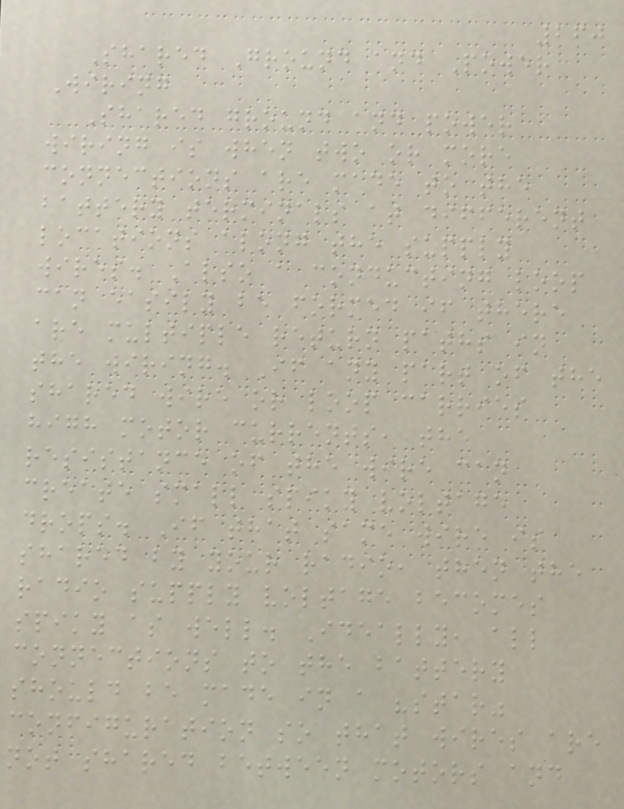260
Shared Ground and Power
Wiring
Shared ground and power
wiring is when two or more
connections are made to the
battery terminals at different
locations along the supply
wires. Also a conducting loop
can easily be formed if there
are multiple return paths in
the wiring. If any part of the
shared wire or loop carries
high motor currents, the
resistance of the wire can
create small spiky voltage
drops. If that same wire is
shared by your radio, then the
radio supply voltage becomes
spiky as well. Ideally, all
connections to the battery
should be made in a "star"
configuration so that wires are
not shared between motors and
